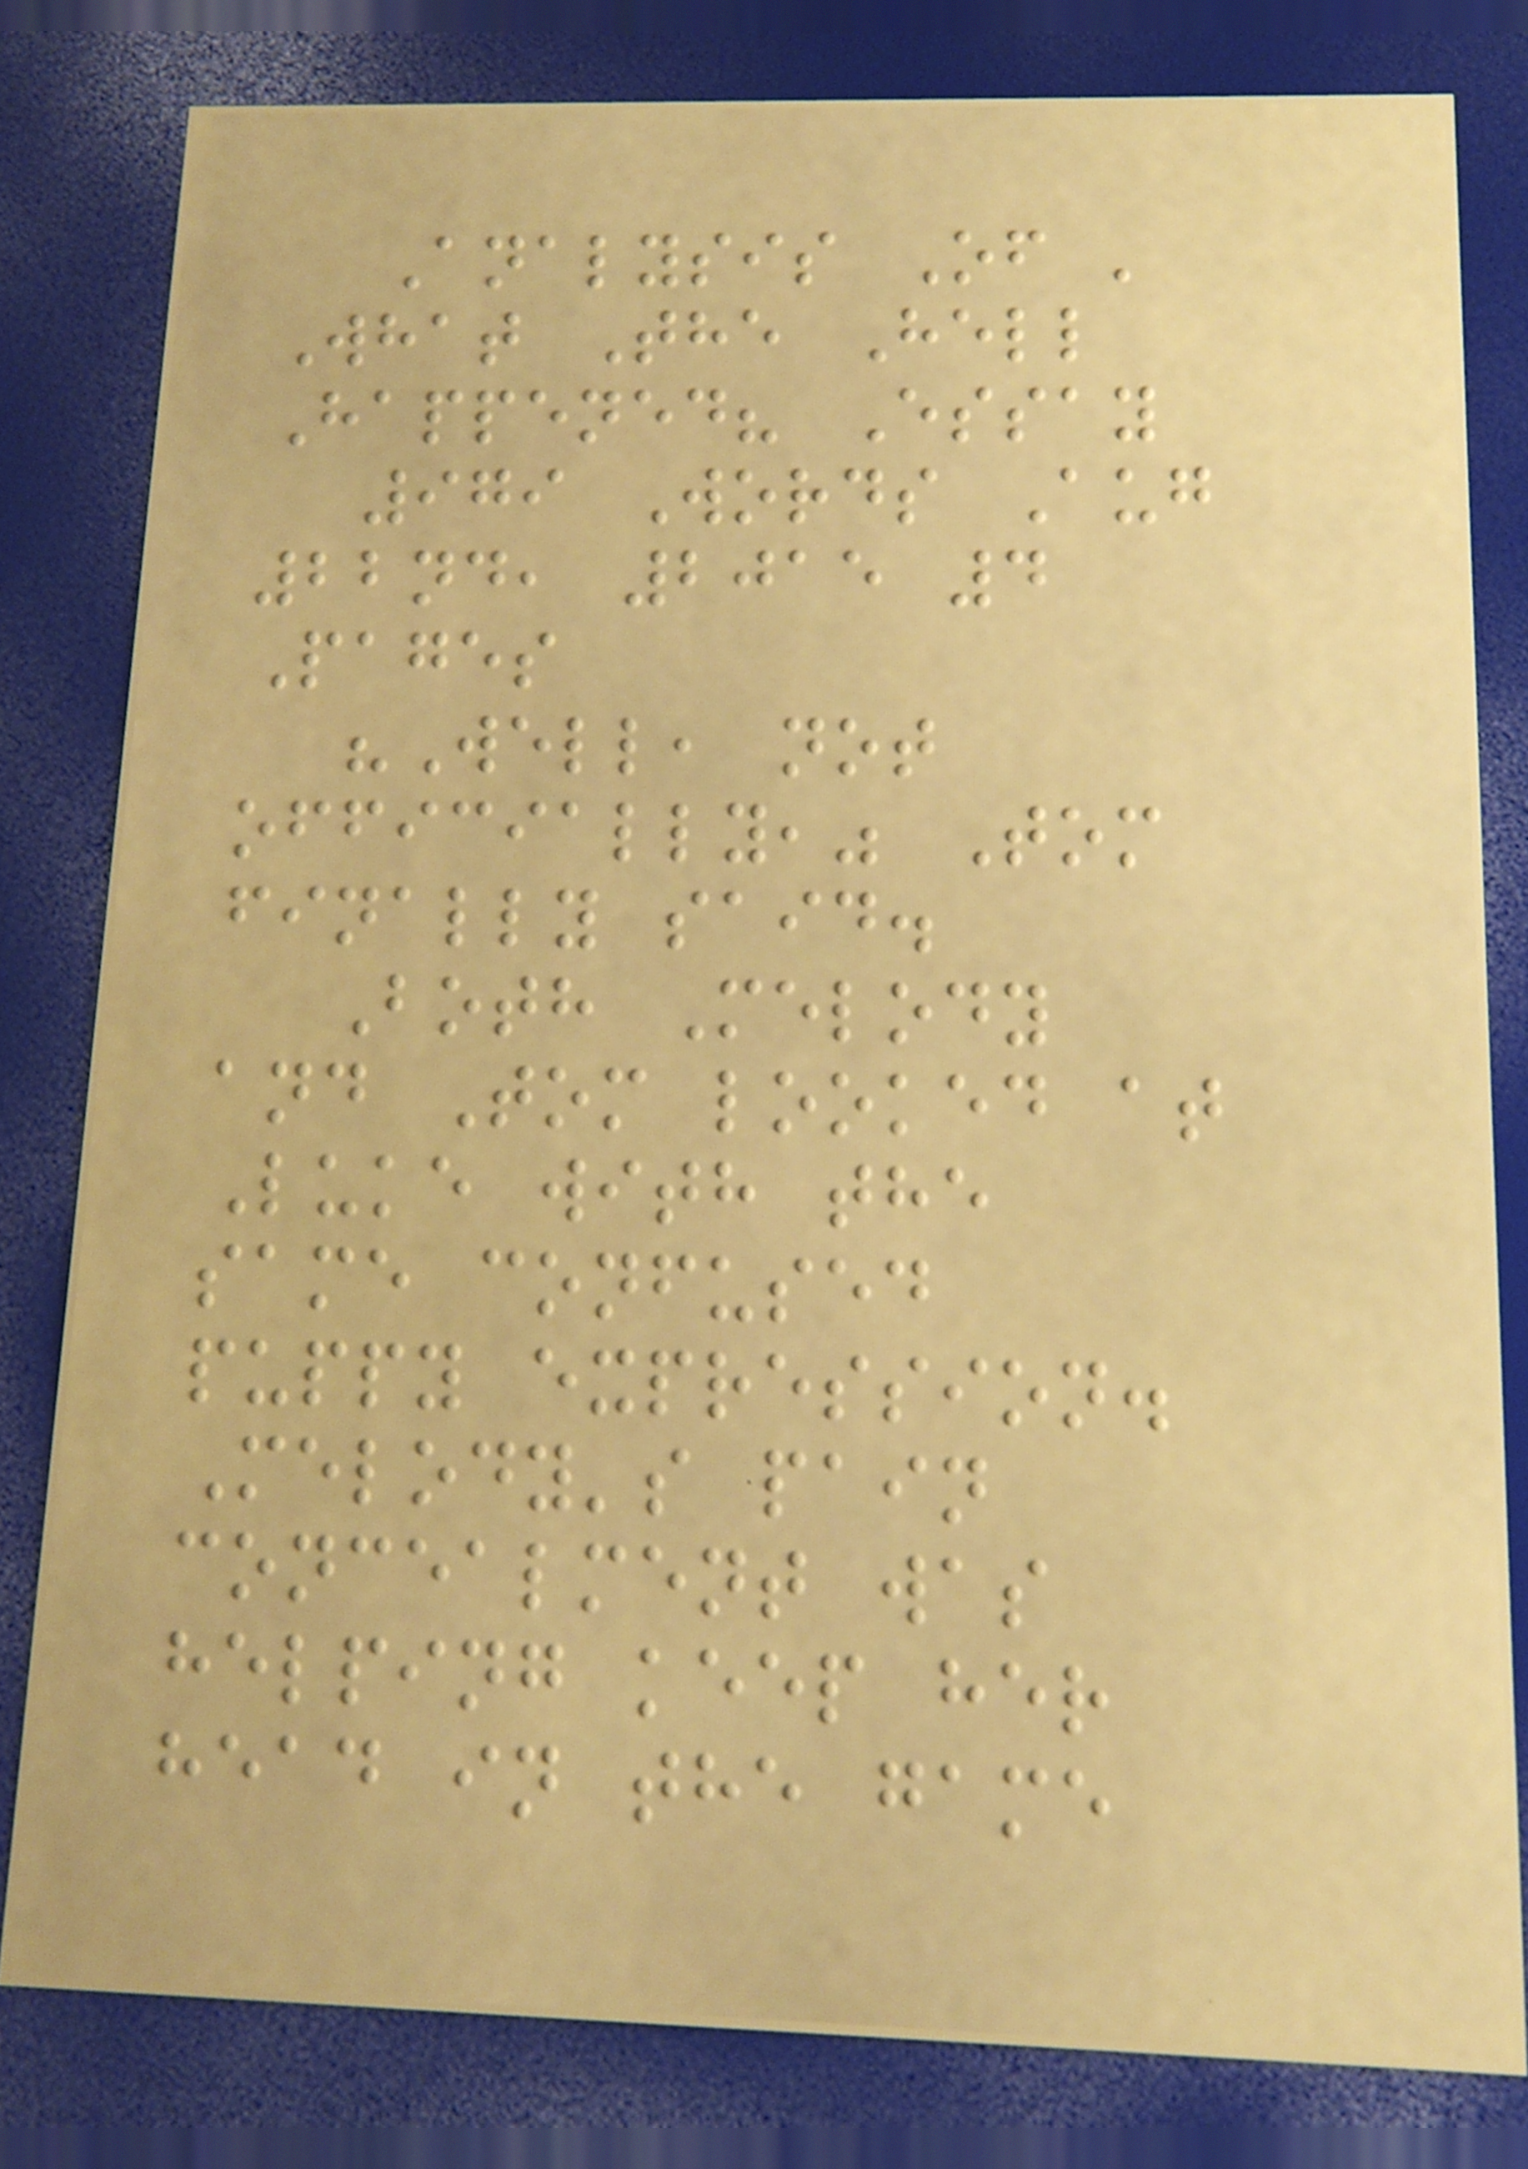Analysis Of '
What The Hell
Happened? Essay
979 Words Aug
22nd, 2015 4
Pages
"Well, not
officially," Tom
finally said.
Both Melody
and Tom looked at
Luke with the
same confused
puppy expression.
Melody's pain
concealment was
helping keep her
head in the game
